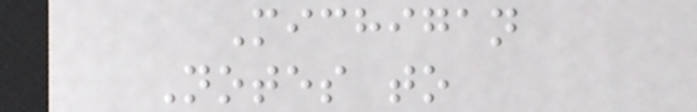Michigan
Notes to
